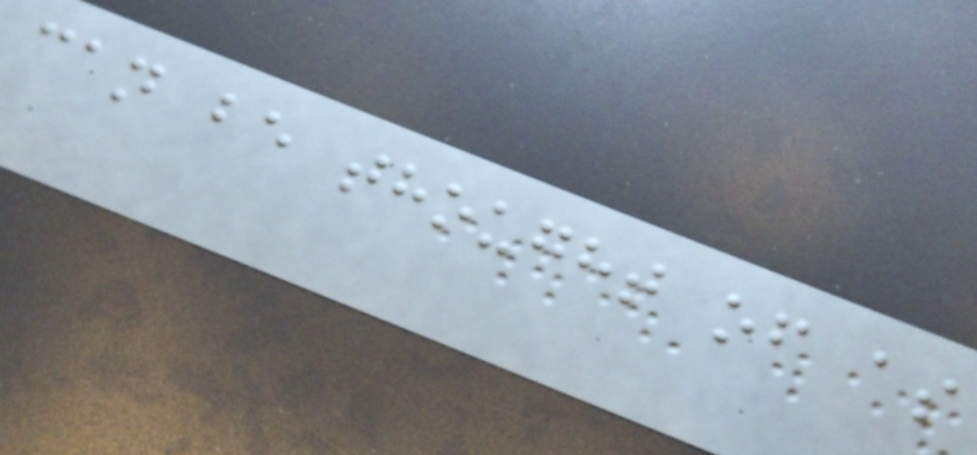can be thought of as
